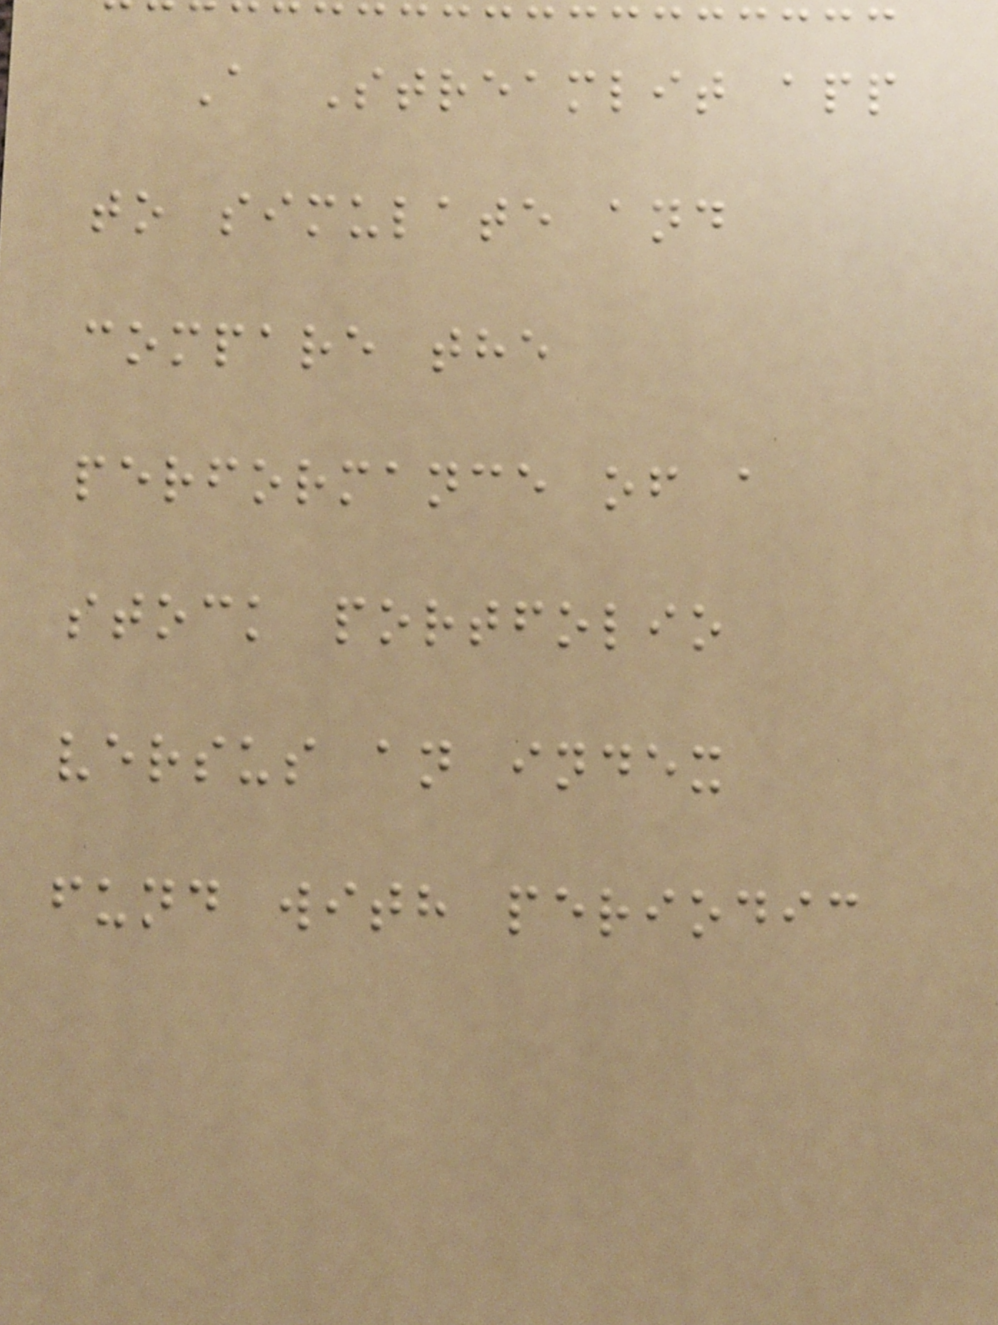A Streamlit app
to simulate and
compare the
performance of a
stock portfolio
versus an index
fund with periodic
